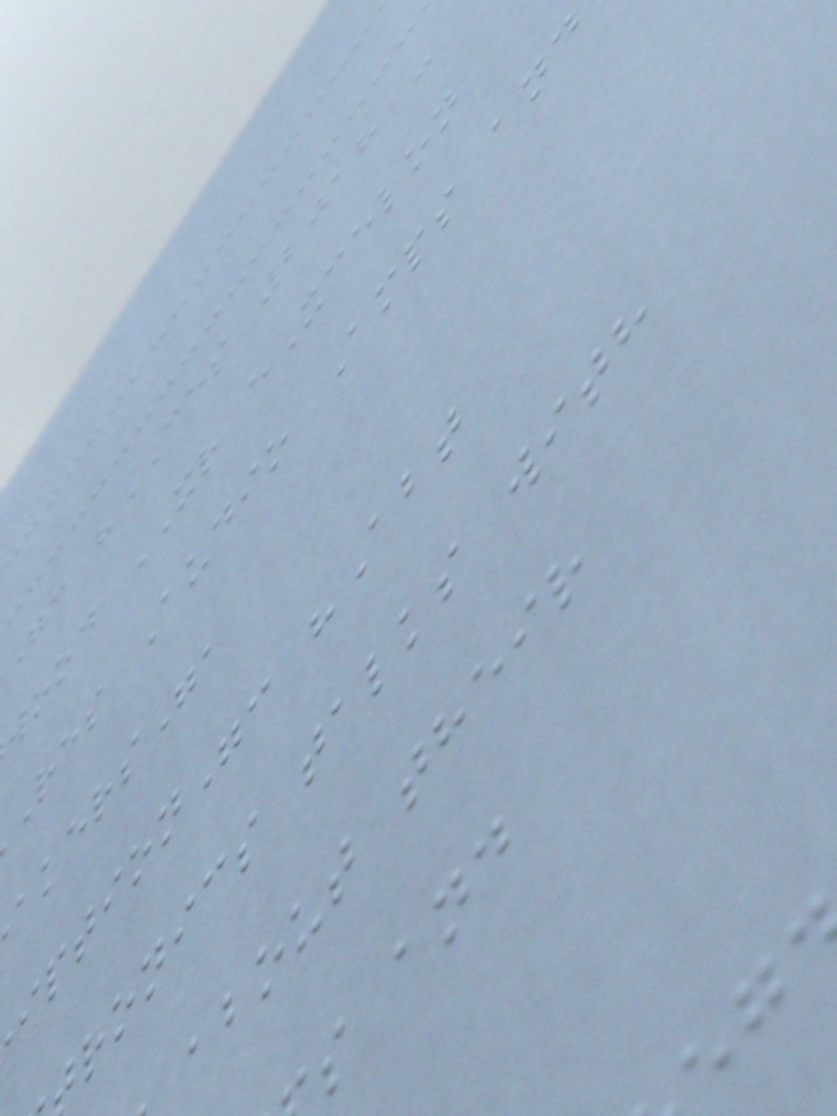wood XR eXcelon
Res Audio Amps and
akers",
iption": "Abt
ronics talks with
about their
s and
